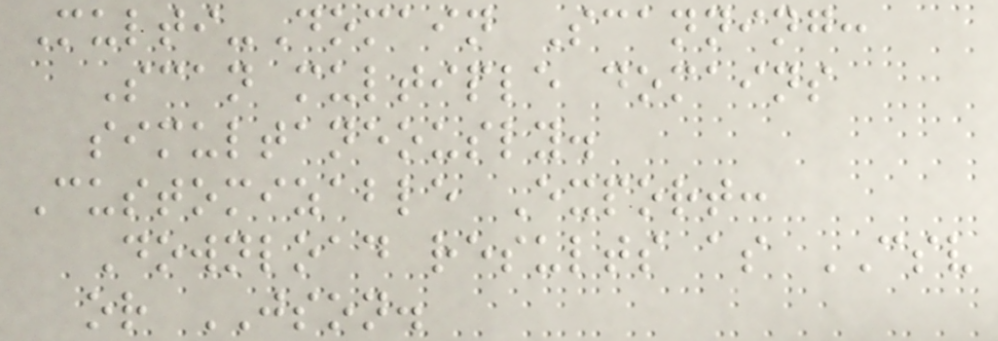Multi-Domain Scanning:
Scan multiple domains
simultaneously.
Customizable Export:
Download results as CSV
or JSON.
